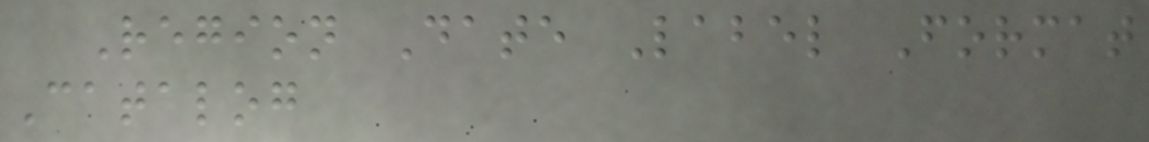Region Date Label Format
Catalog
